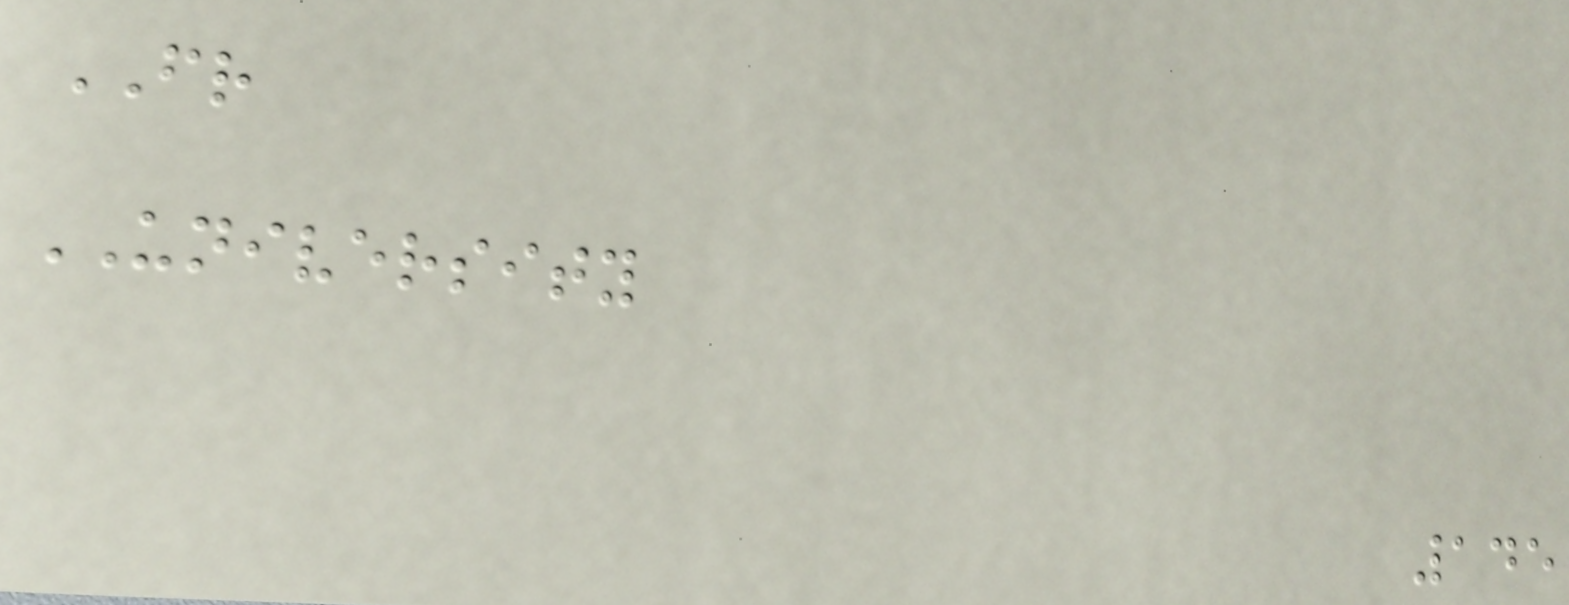FR
UNIVERSITY
145
